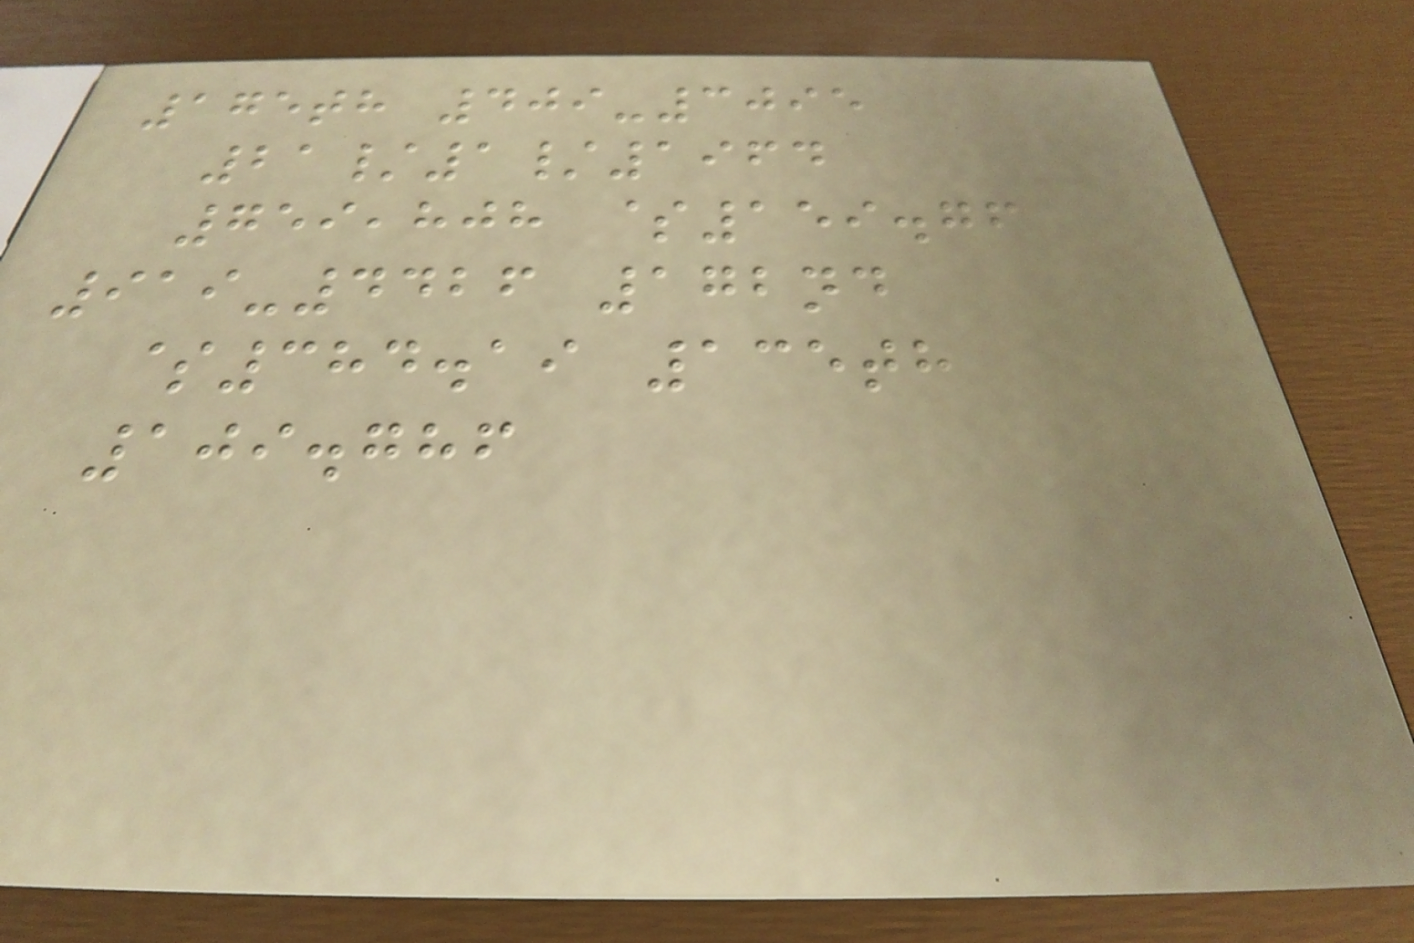175th 409-3095
21/1/1964
759,808 $159.76
919-4426 172nd
$384.19 135th
109.786
